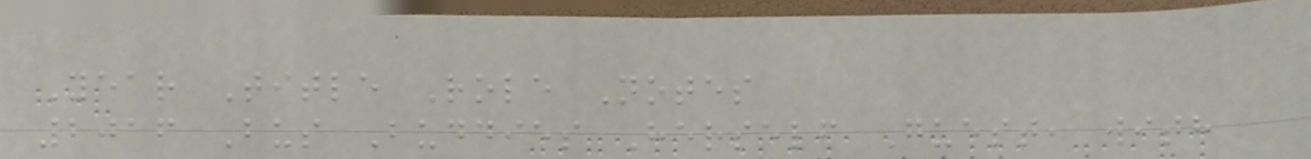Year Title Role Notes
2016 Bus Buddies Herself Guest, with
